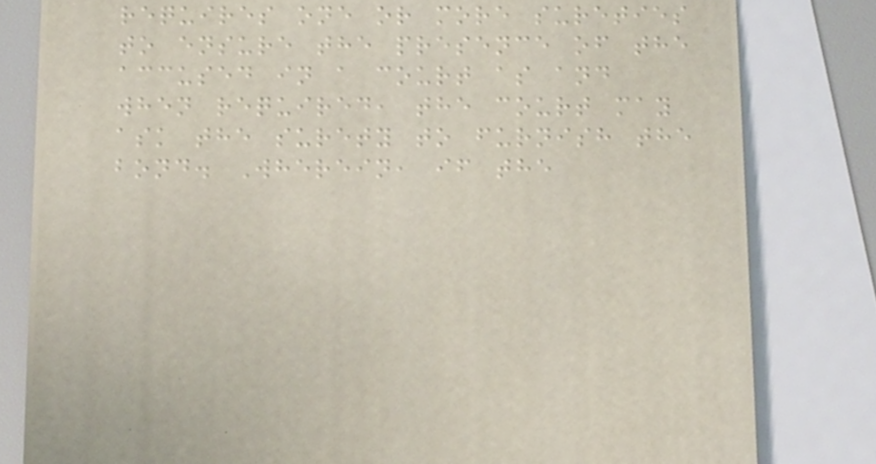requires one or more sureties
to ensure the presence of the
accused in a court as and
when required, the court may
ask the surety to furnish the
bond. Wherein, if the
